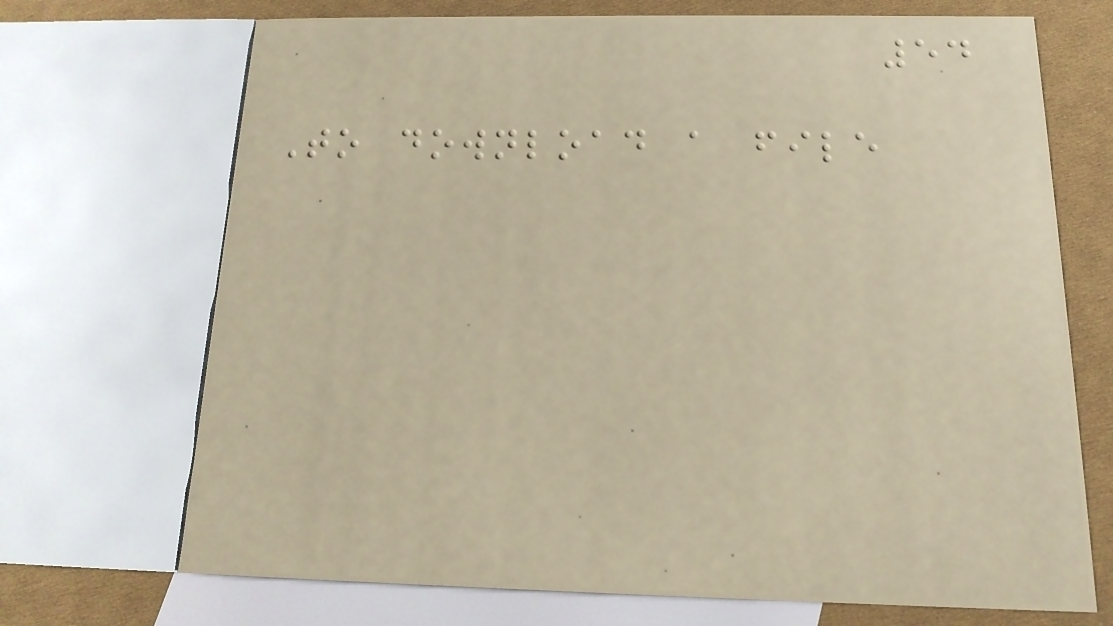54
To download a file
